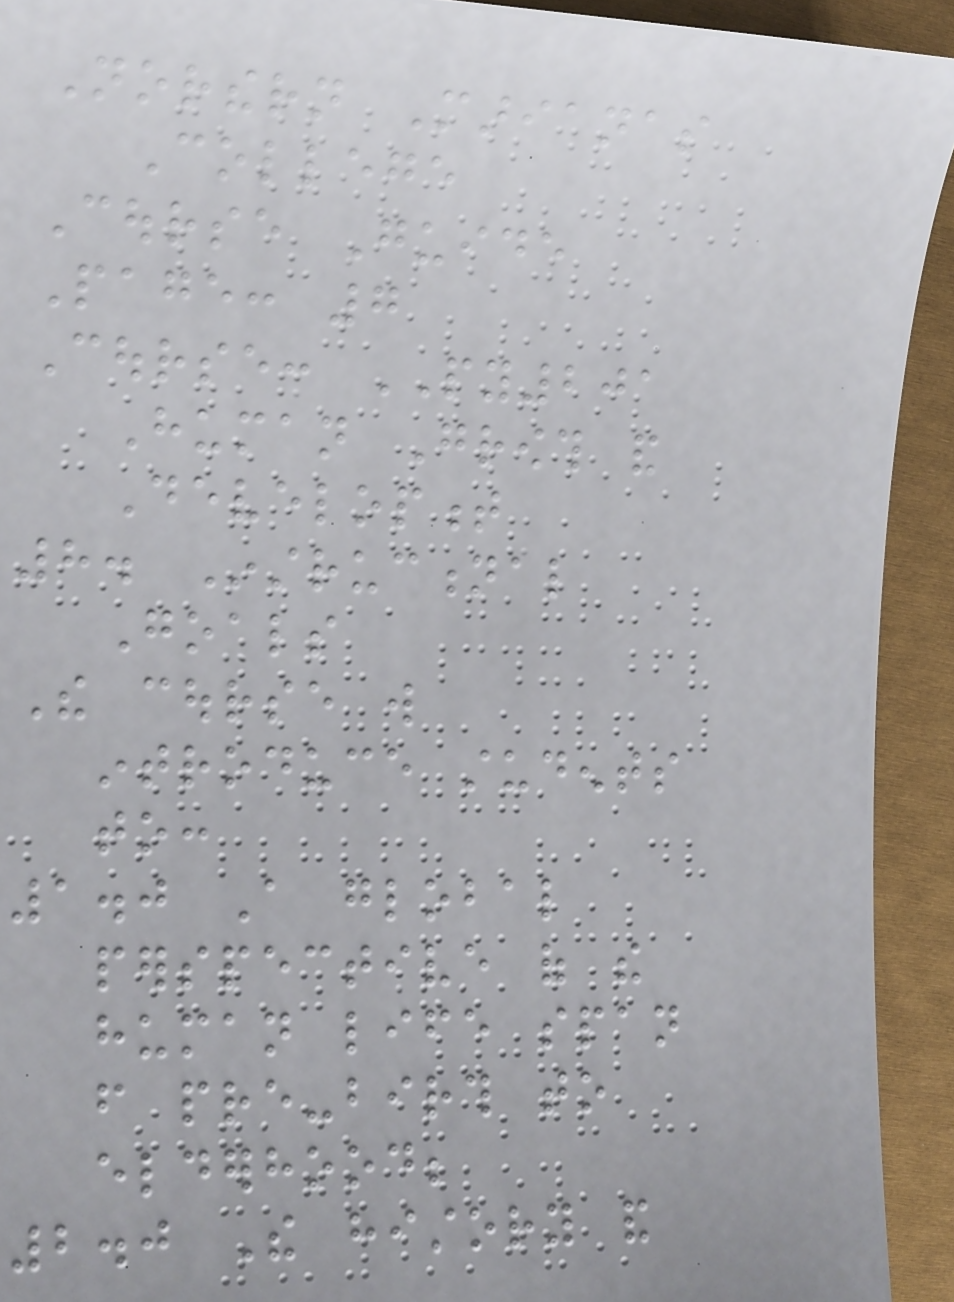Northern Marianas
College
Course Guide
Page: 7
Course: PY201
Human Growth and
Development
8. Instructional
Goals
The course will
introduce students
to:
1.0 A global
perspective of the
human life span
from pre-birth to
elderhood;
2.0 The history and
